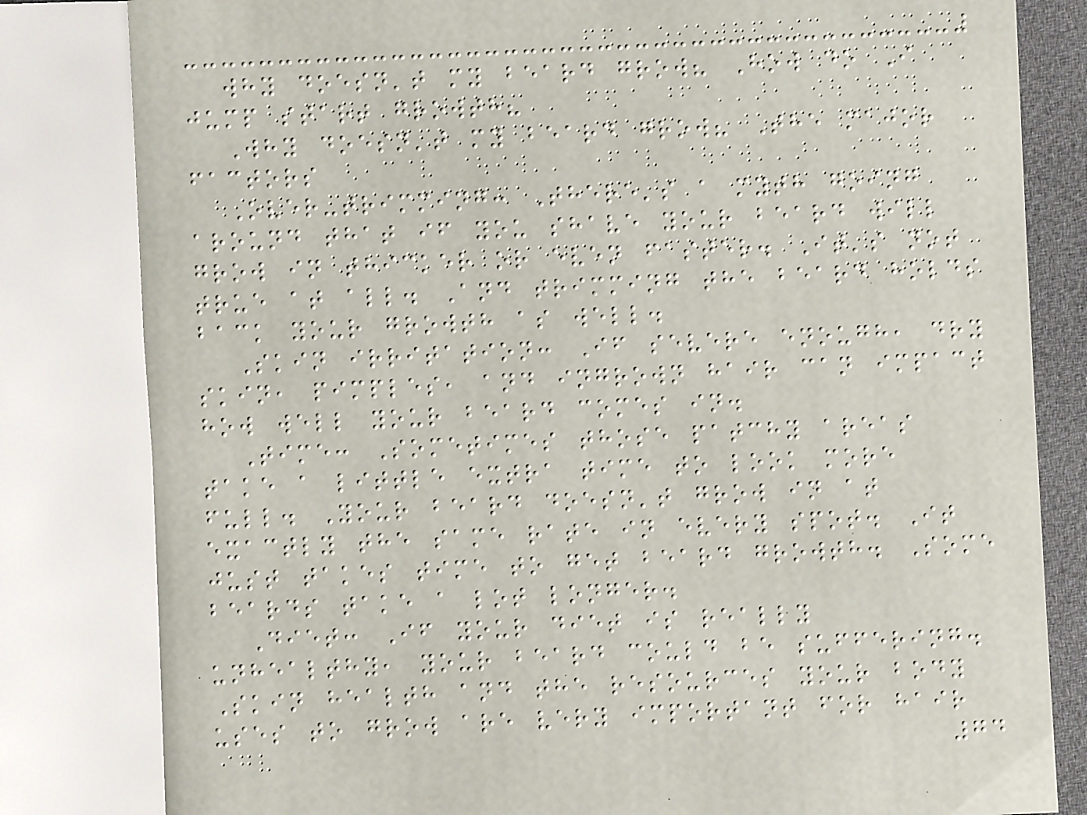why doesn't my beard grow? How do I
jump start growth?
Why doesn't my beard grow? The major
factors
Over-trimming: There's a myth going
around that if you shave your beard will
grow in thicker or even faster. It's not
true at all. And trimming the beard holds
back your growth as well.
Skin irritation: If severe enough, dry
skin, pimples, and ingrown hair can impact
how well your beard comes in.
Time: Sometimes those patchy areas
take a little extra time to look more
full. Your beard doesn't grow in at
exactly the same rate in every spot. It
just takes time to get beard growth. Some
beards take a lot longer.
Diet: If your diet is really
unhealthy, your beard could be suffering.
Skin health and the resources your body
uses to grow are very important for hair
74
